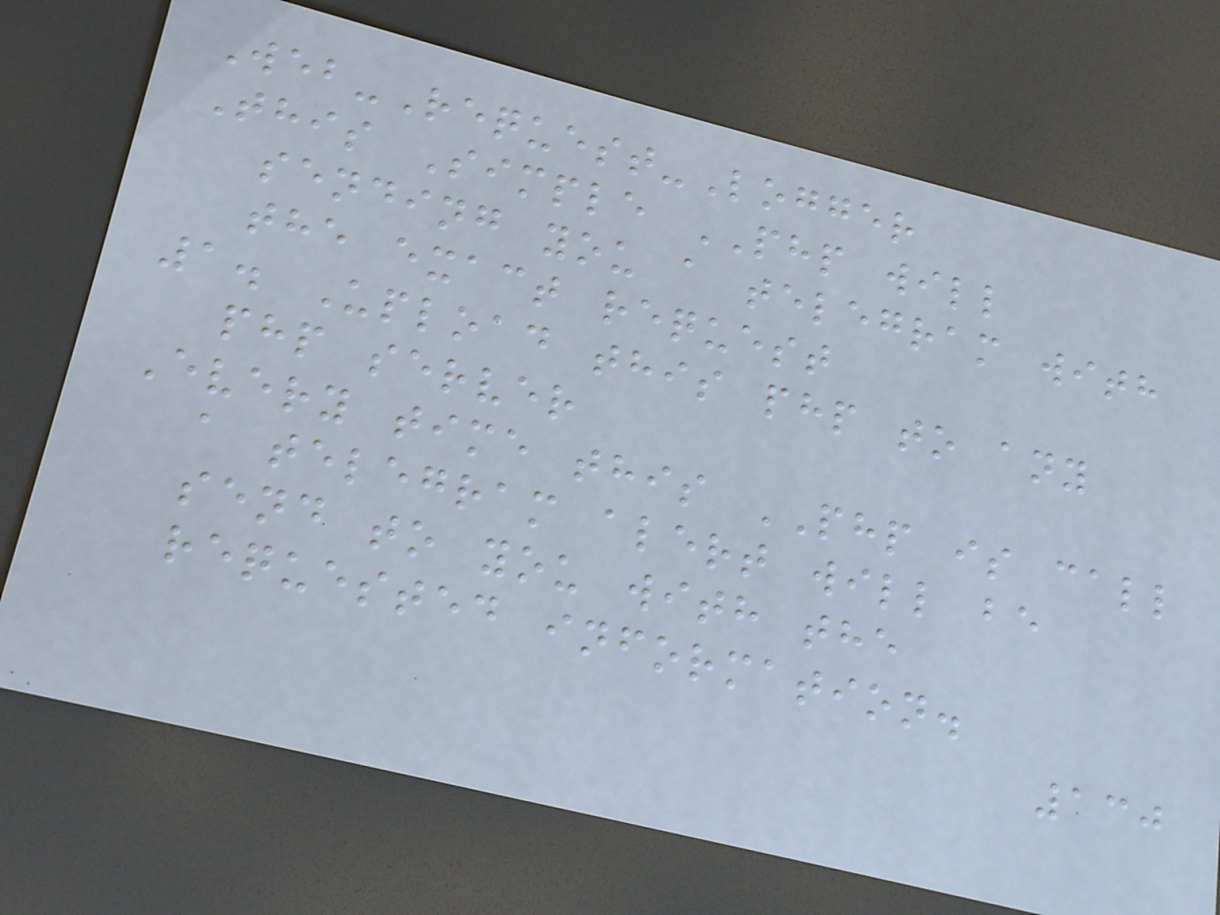Web-Request-Logger
This Simple PHP will
sending you a telegram with
the exact request
1. Upload this php to any
php server
Every time this PHP is call
a telegram alert will be
send to you with the
requested information.
130
